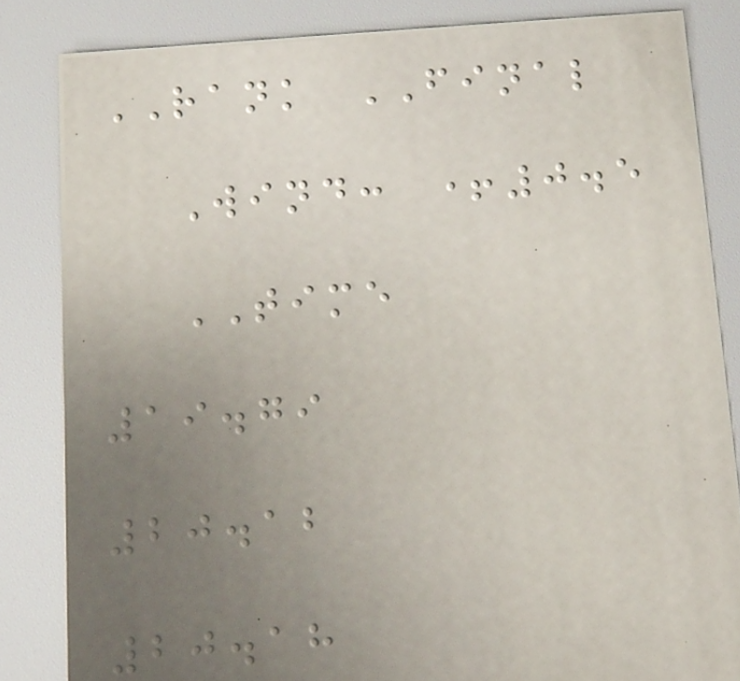RANK FINAL
Wind: +0.5
TIME
19.79
20.12
20.18
